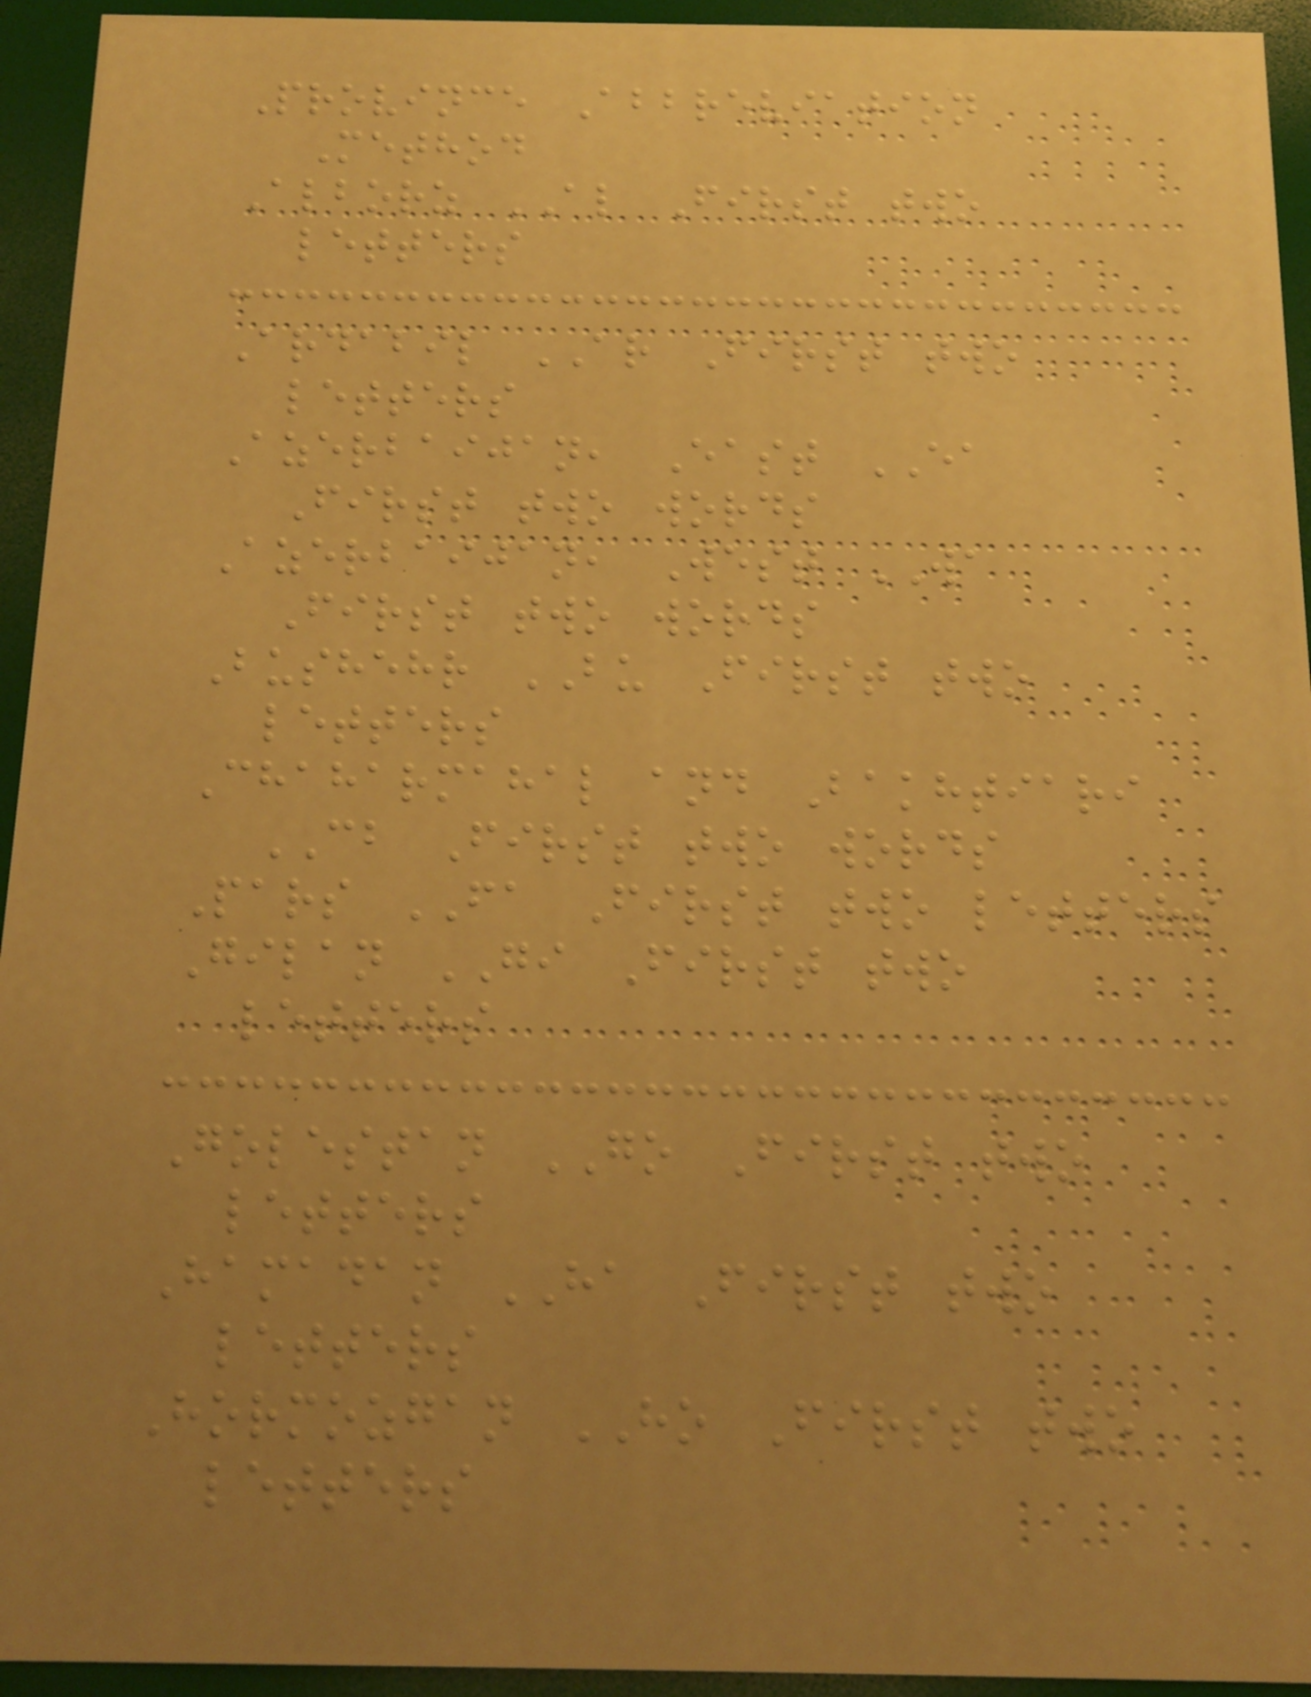Province Abbreviation
Method
Alborz AL First two
letters
Ardabil AR First two
letters
Azerbaijan, East EA
First two words
Azerbaijan, West WA
First two words
Bushehr BU First two
letters
Chaharmahal and Bakhtiari
CB First two words
Pars FA First two letters
Gilan GI First two
letters
Golestan GO First two
letters
Hamadan HA First two
letters
Hormozgan HO First two
letters
